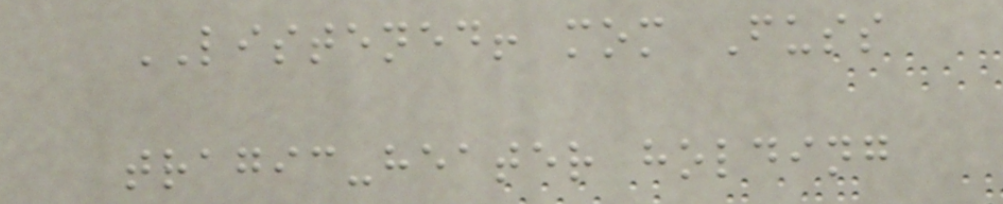LISTENED! mom Fuss
tragic-heater holding
